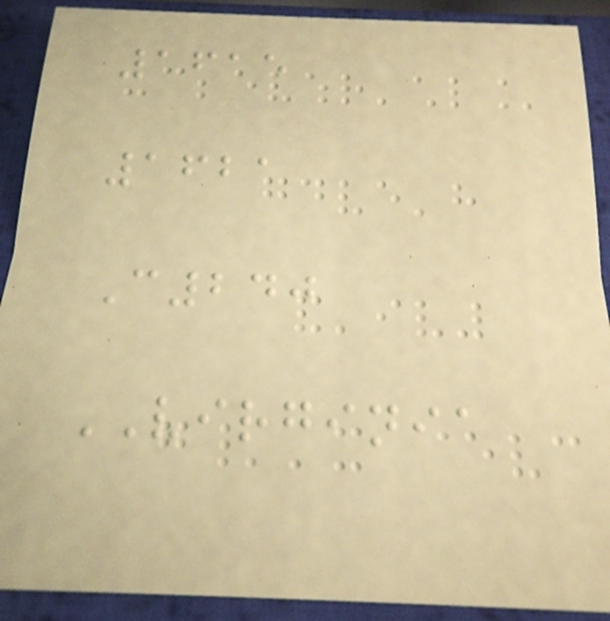1615
1621
C240
VIRGINIA
